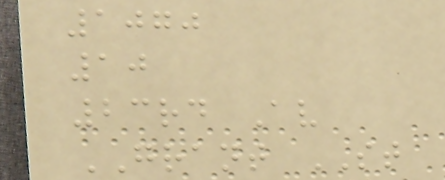1070
10
23rd Av
GRANT ST
